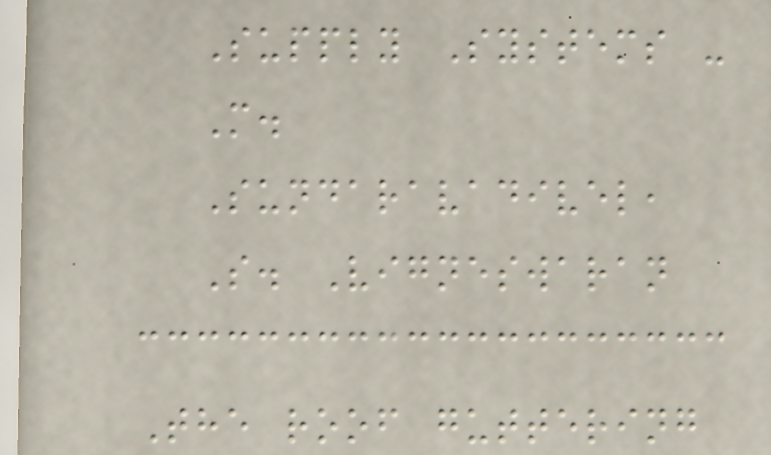Supply Systems -
M.
Sundaravadivel,
S. Vigneswaran
The roof guttering
